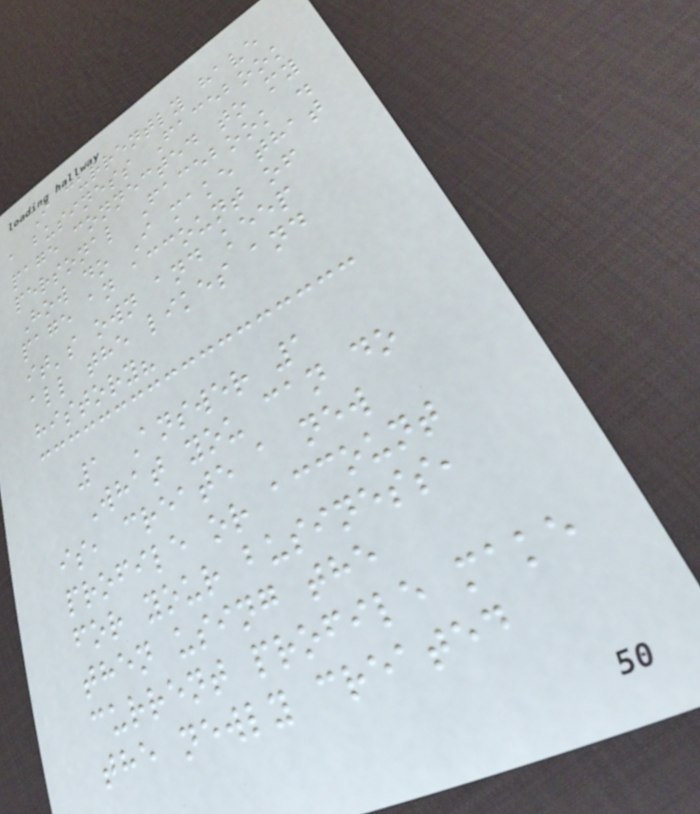I currently have
a business Facebook
page connected to my
personal Facebook .
How do I make that
page an account of
it's own and keep
all the likes and
history?
1 Answer 1
What you can do
is, create a new
profile or account
for your business,
then using the
current profile make
the newly created
